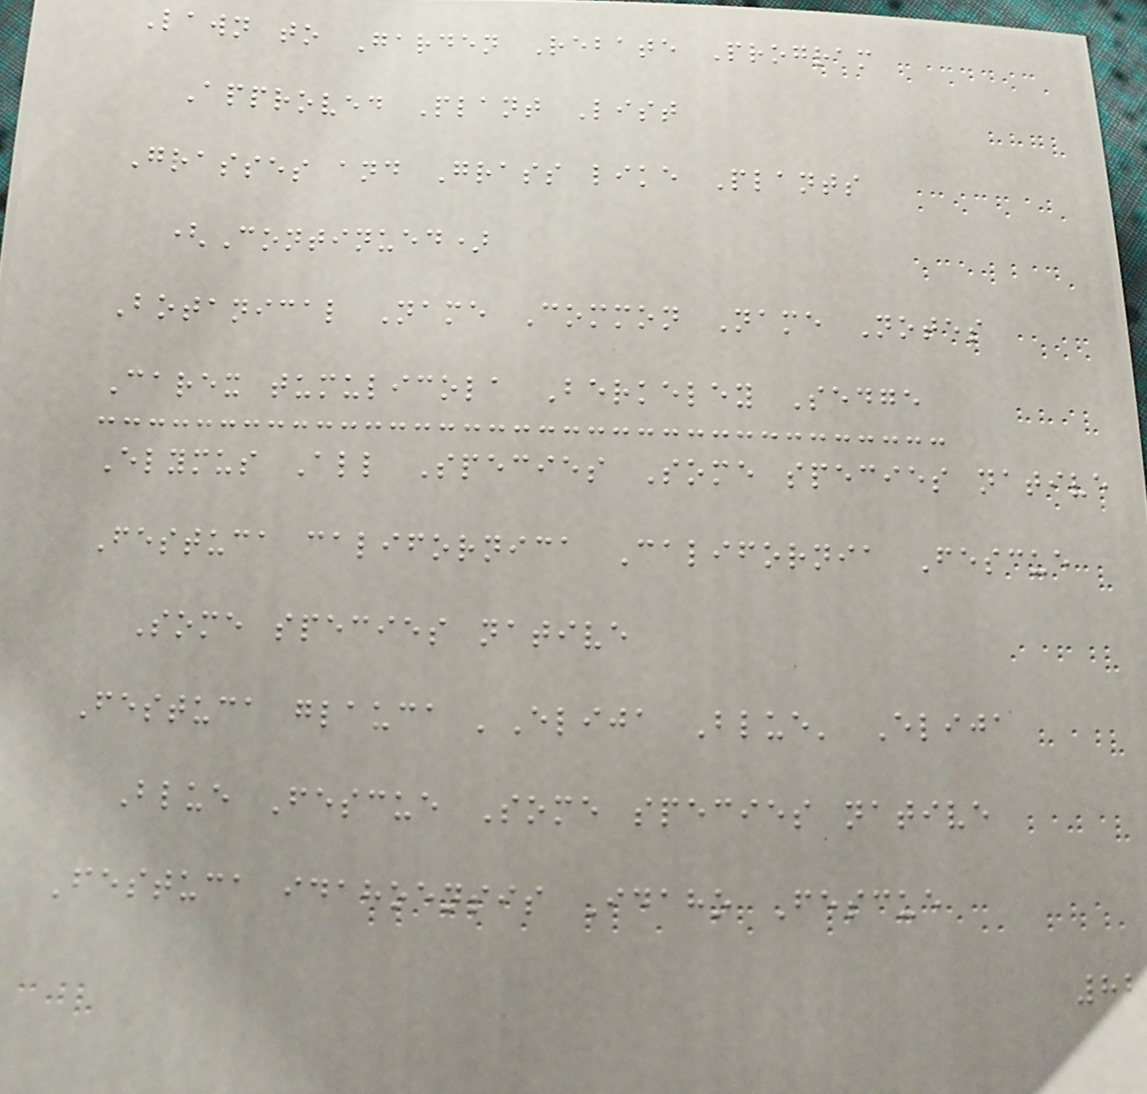Lawn to Garden Rebate Program
Approved Plant List
Grasses and Grass like Plants
(Continued)
Botanical Name Common Name Notes
Carex tumulicola Berkeley Sedge
Elymus All Species Some species native
Festuca californica California Fescue
Some species native
Festuca glauca 'Elija Blue' Elija
Blue Fescue Some species native
Festuca idahoensis Idaho Fescue
82
